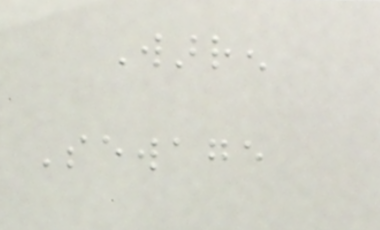Warren
Sewage
